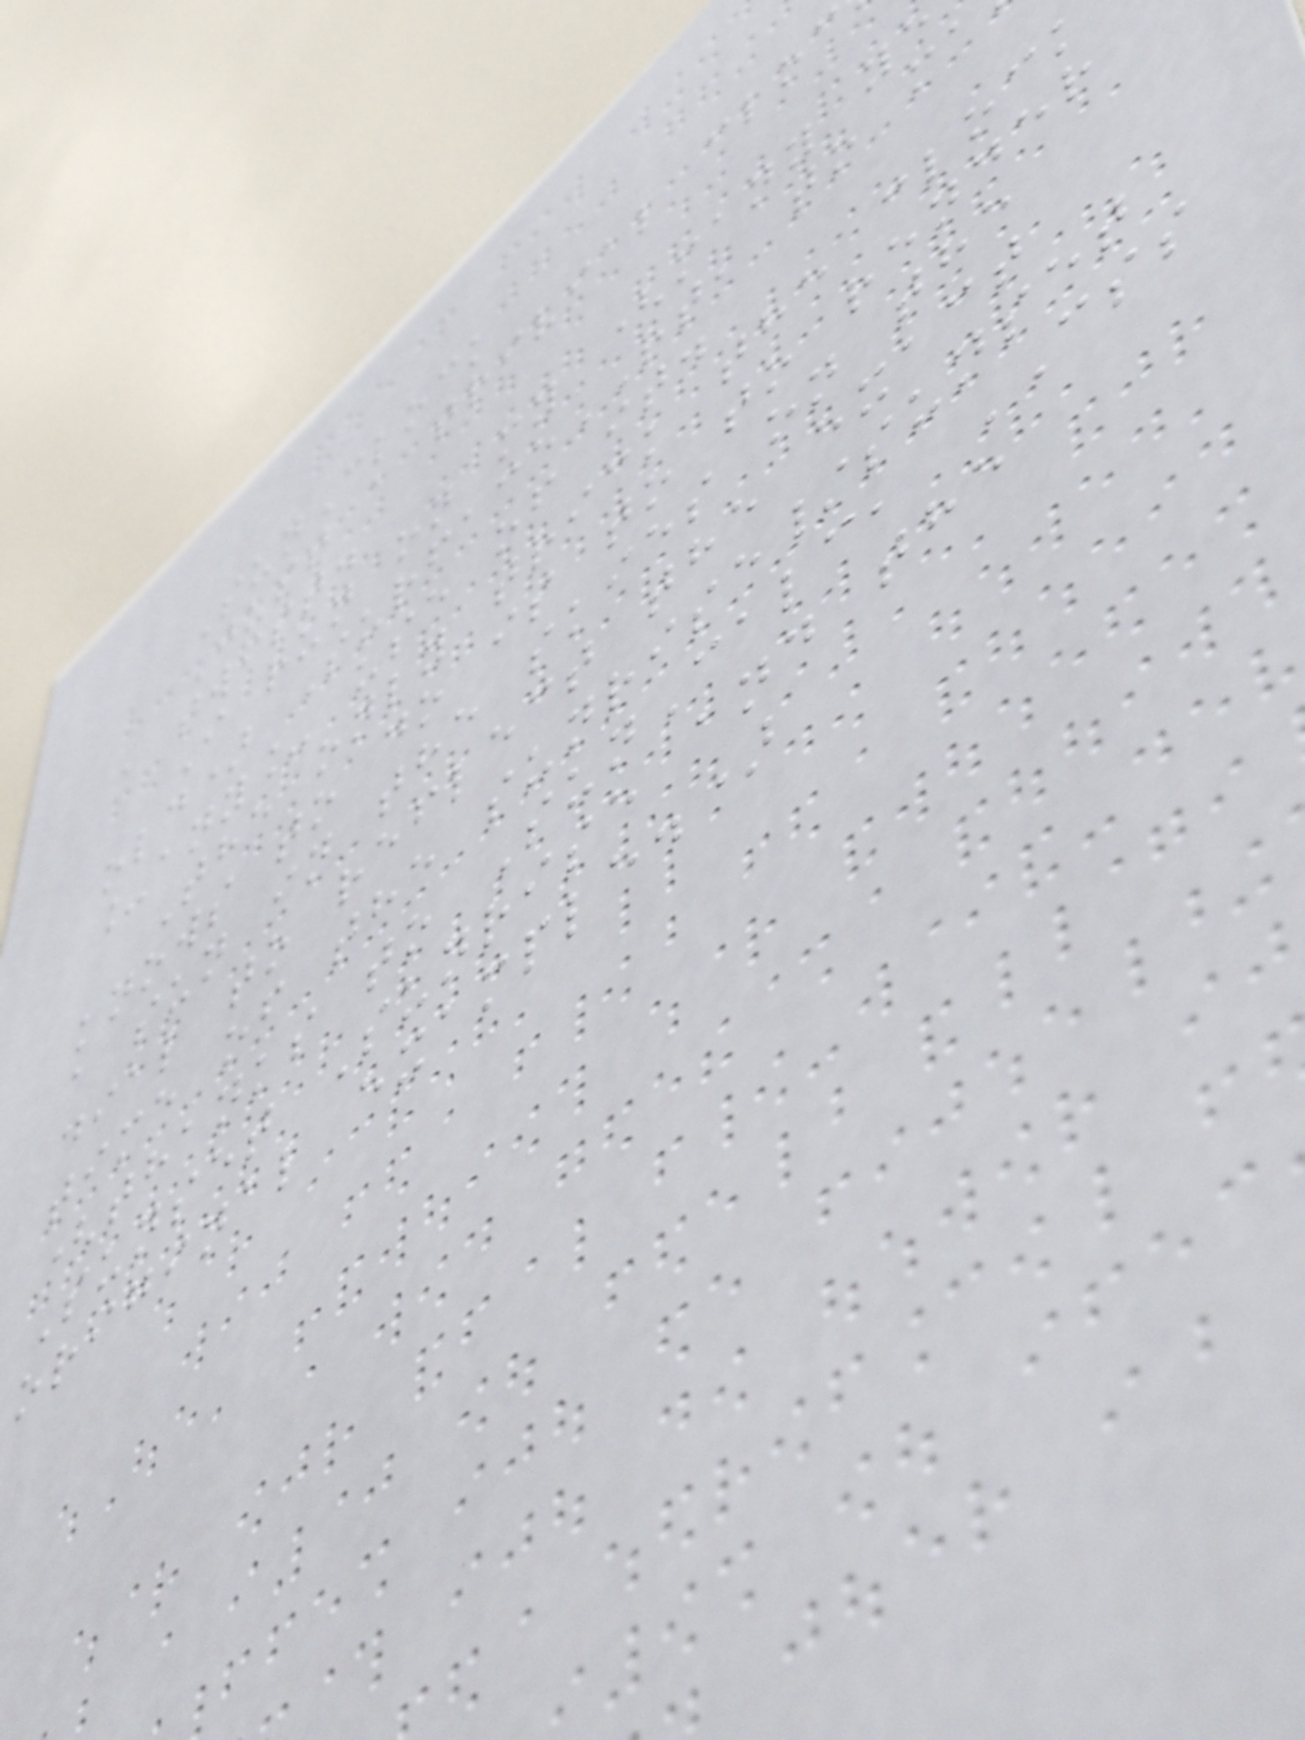SunClock
Just a trivial cloc
a twist.
I run on my (many ye
old) SurfaceRT, to ma
_any_ use of it.
The only trick the clock
knows to do is to to render
a sun in the skies on the
dial to reflect the exact
time of the sunrise/sunset
(thanks to SunCalc, CSS
Sunset Sunrise and the
original example.)
